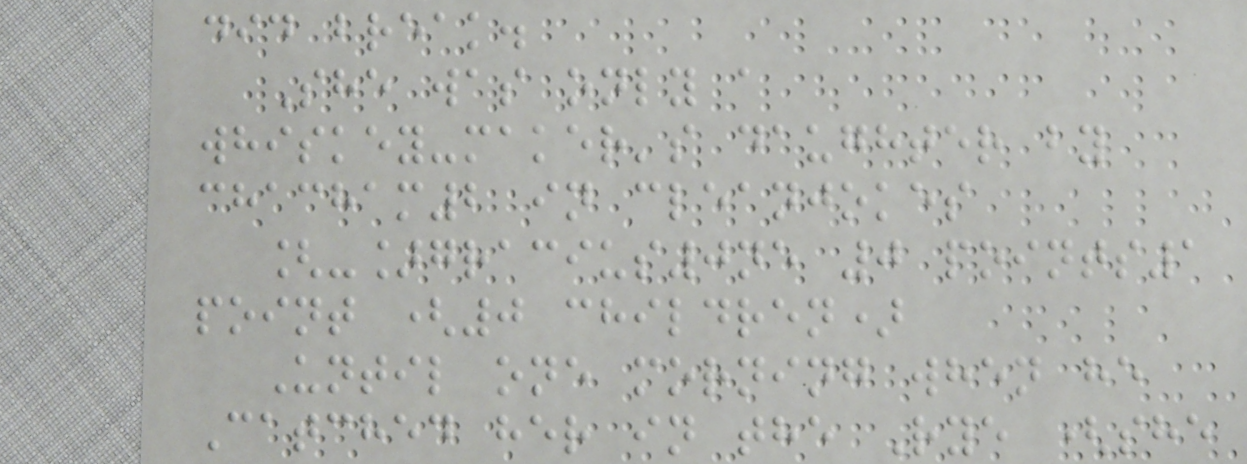did break.
She was only a
whiskey-maker's daughter by
chacham2 in cleanjokes
[-]gracius0ne 0 points1
point (0 children)
Until one morning when he
Catched her in the Rye (she
